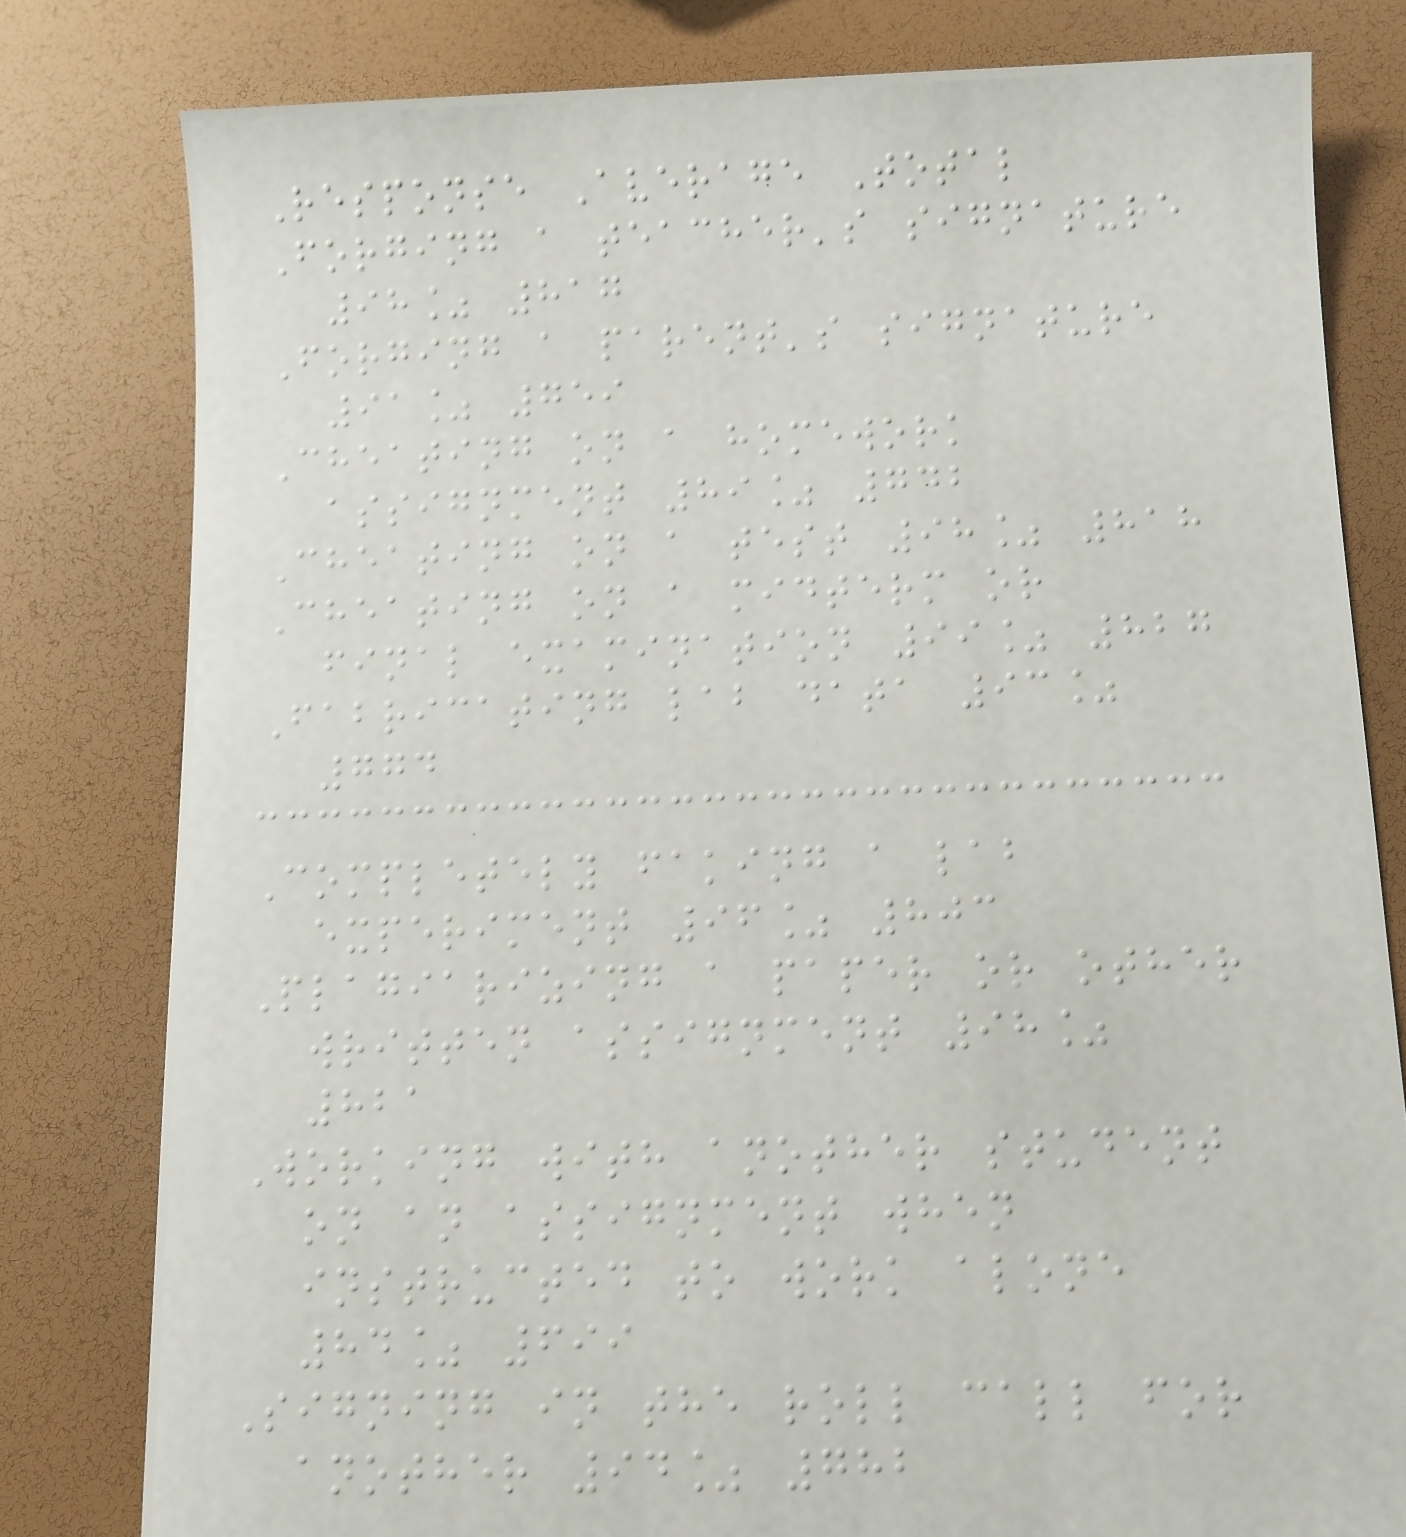Response Average Total
Forging a teacher's signature
98% 817
Forging a parent's signature
91% 759
Cheating on a homework
assignment 89% 742
Cheating on a test 98% 818
Cheating on a midterm or
final examination 99% 827
Fabricating lab data 93%
774
Completely faking a lab
experiment 96% 803
Plagiarizing a paper or other
written assignment 98%
821
Working with another student
on an assignment when
instructed to work alone
84% 699
Signing in the roll call for
another 94% 782
